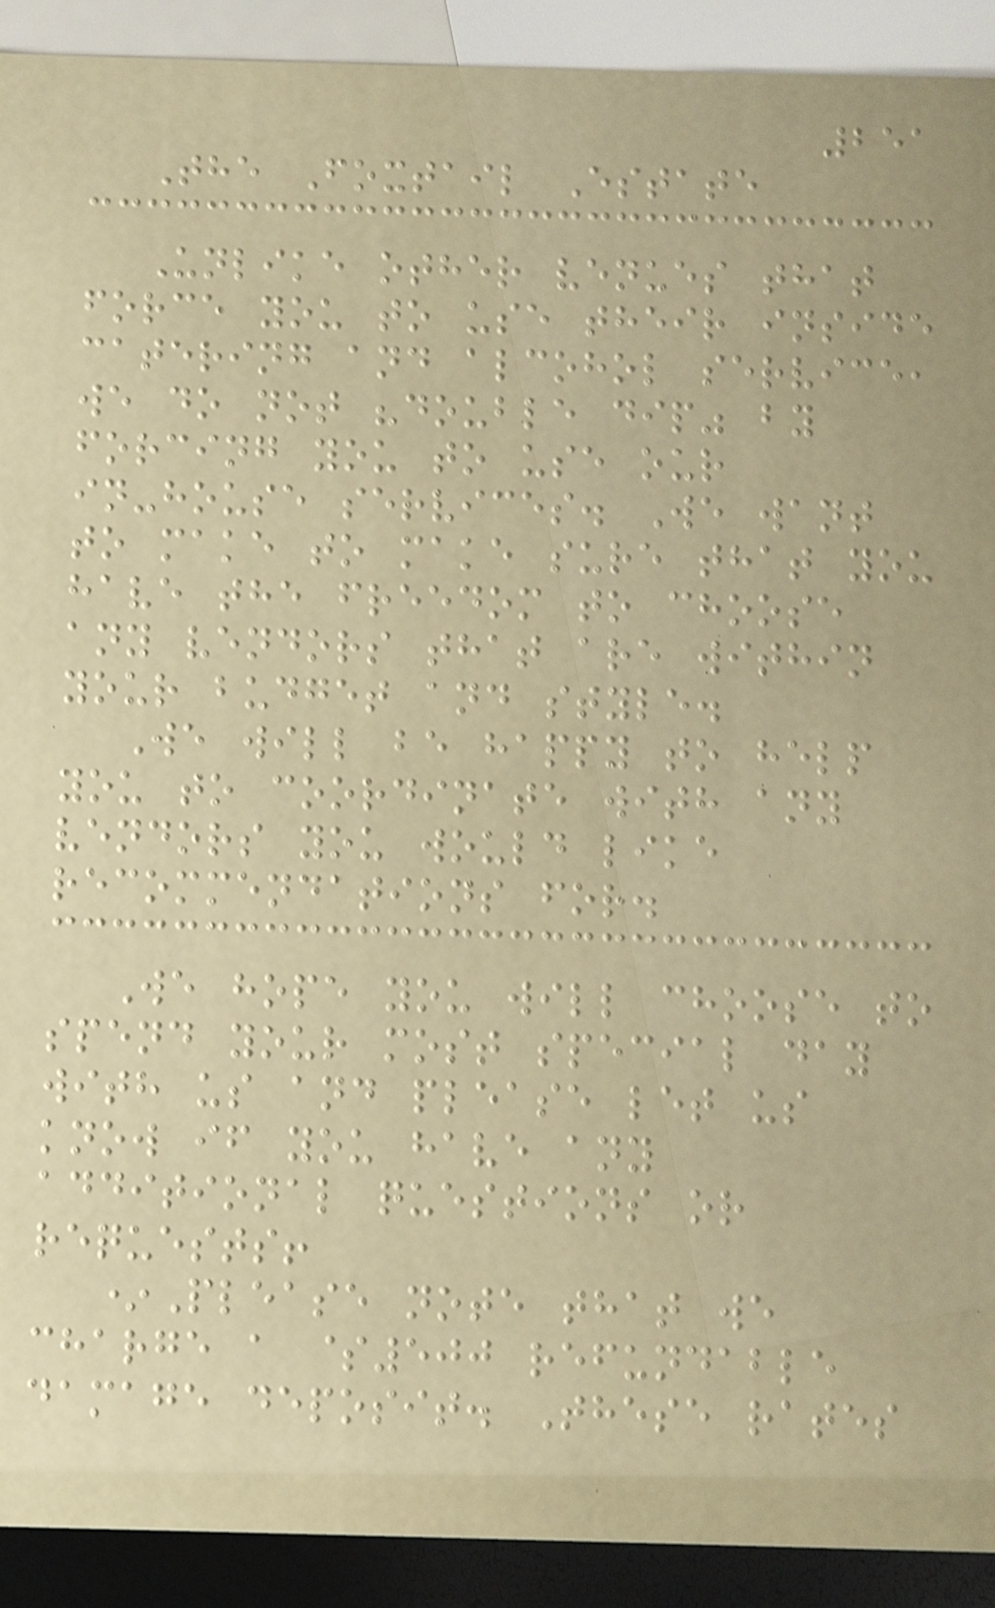251
The Foxtail Estate
Unlike other venues that
force you to use their inside
catering and alcohol service,
we do not "double dip" by
forcing you to use our
in-house services. We want
to make to make sure that you
have the freedom to choose
any vendors that are within
your budget and style.
We will be happy to help
you to coordinate with any
vendors you would like
recommendations for.
We hope you will choose to
spend your most special day
with us and please let us
know if you have any
additional questions or
requests!
*Please note that we
charge a $500 refundable
damage deposit. These rates
